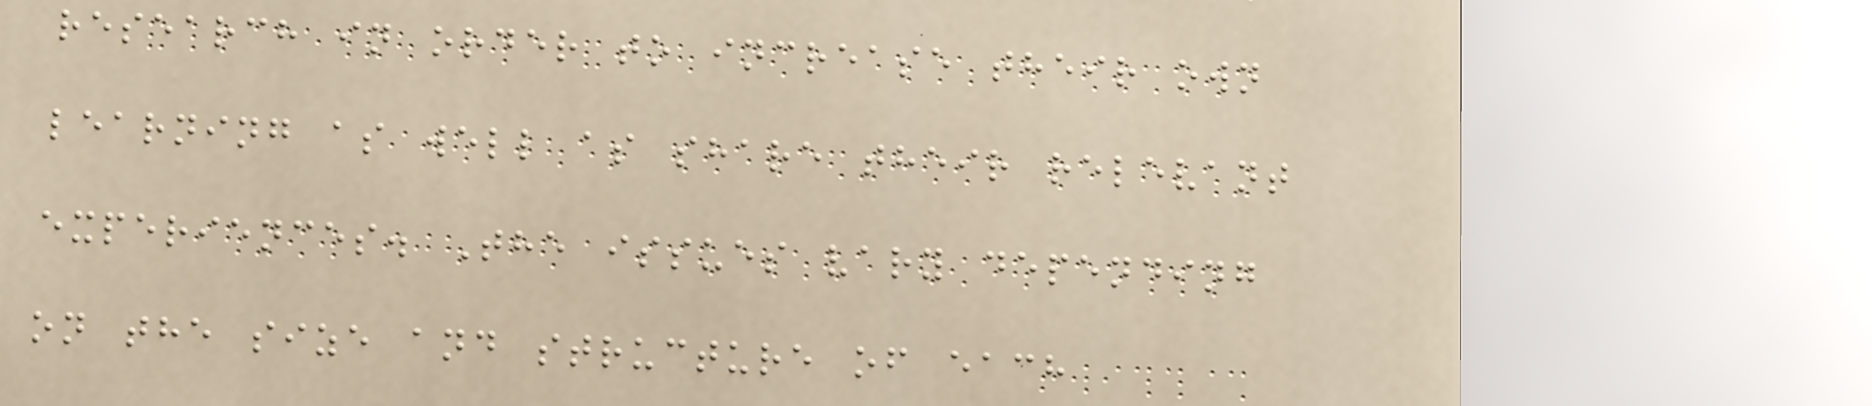research in order to increase their own
learning as well as share their relevant
experiences. The issues vary depending
on the size and structure of each
